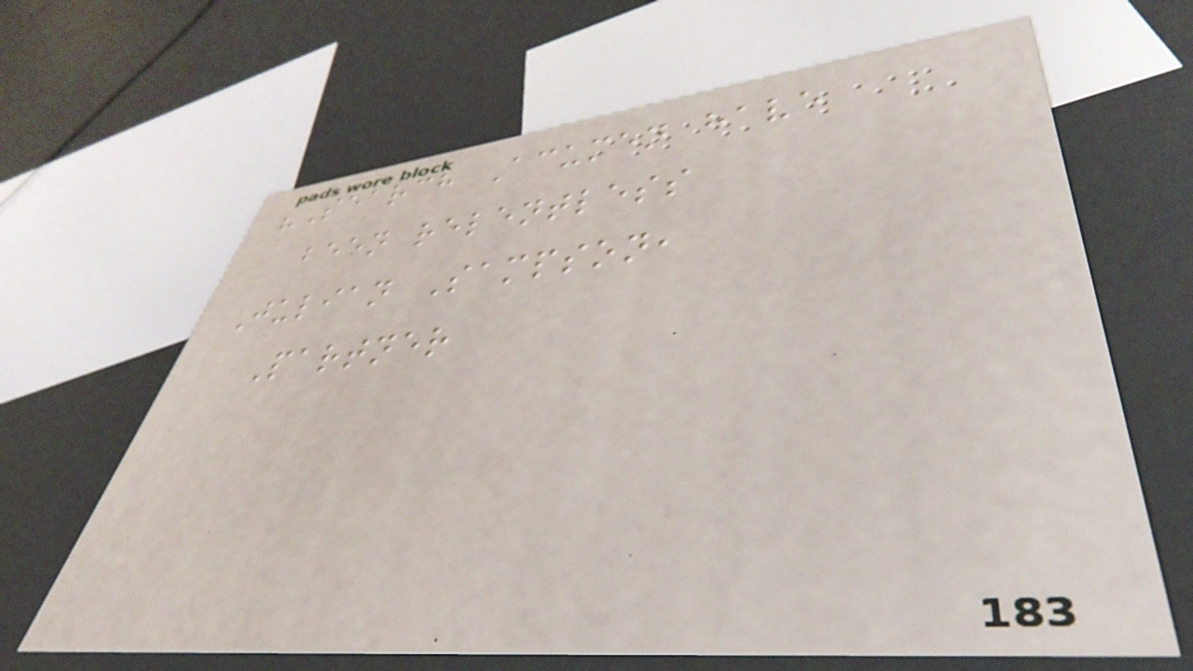"Search Acumen have
been relentless
Julian Sampson,
Partner
